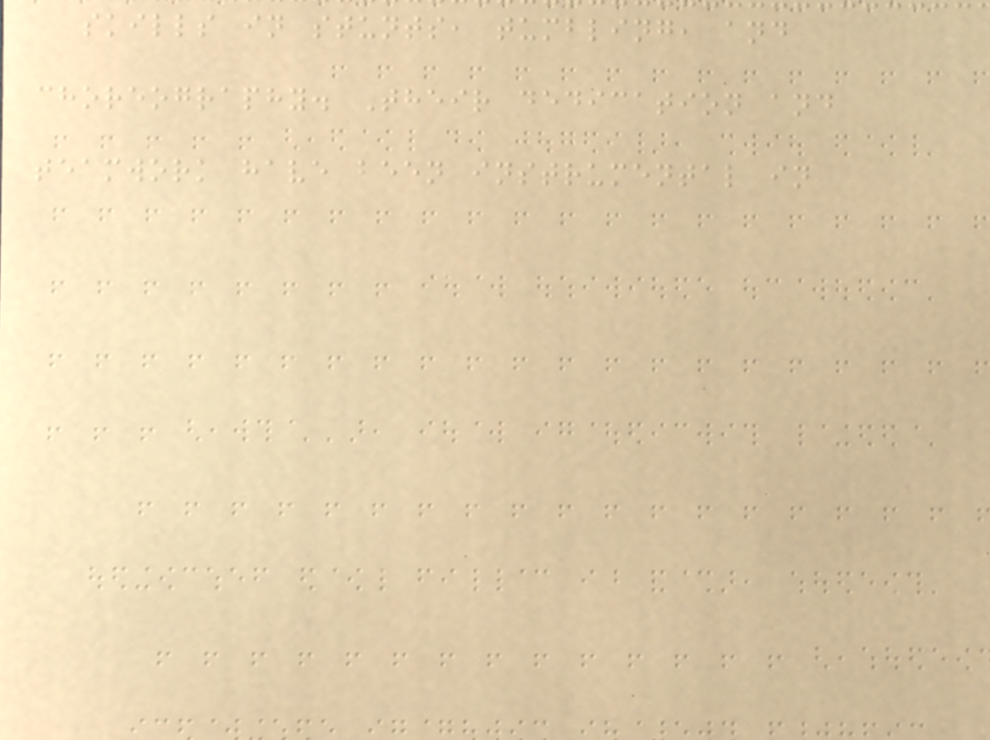skills in stunts, tumbling, and
choreography. Their dedication and
teamwork have been instrumental in
